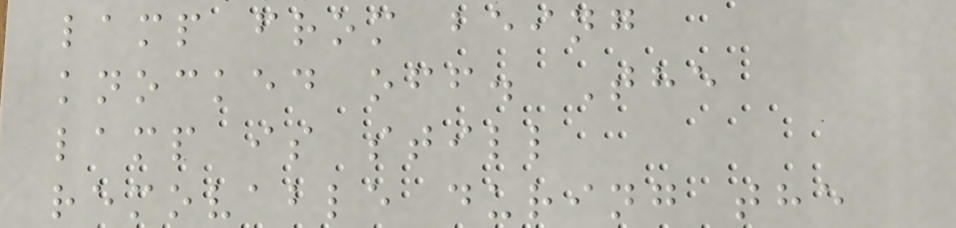lamp from being
knocked off. The
lamp is still
removable during the
